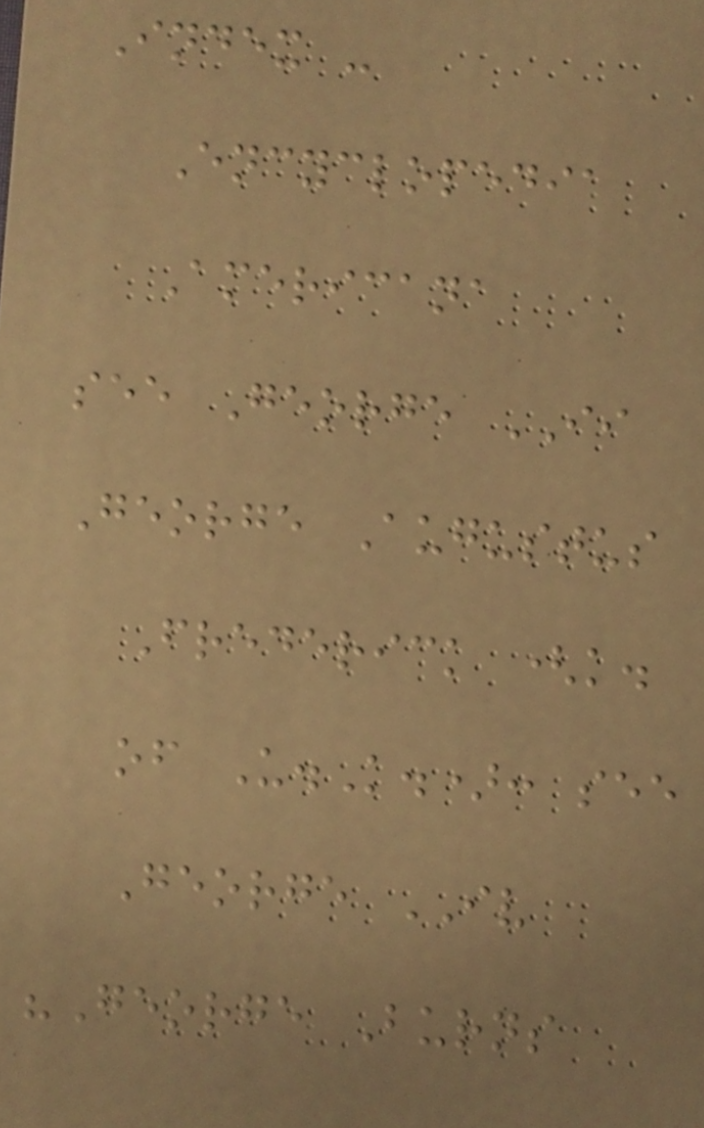Index -
Encyclopedia
Americana
see George II
George Augustus
Frederick (k.
of U.K.): see
George IV
"George Burns
